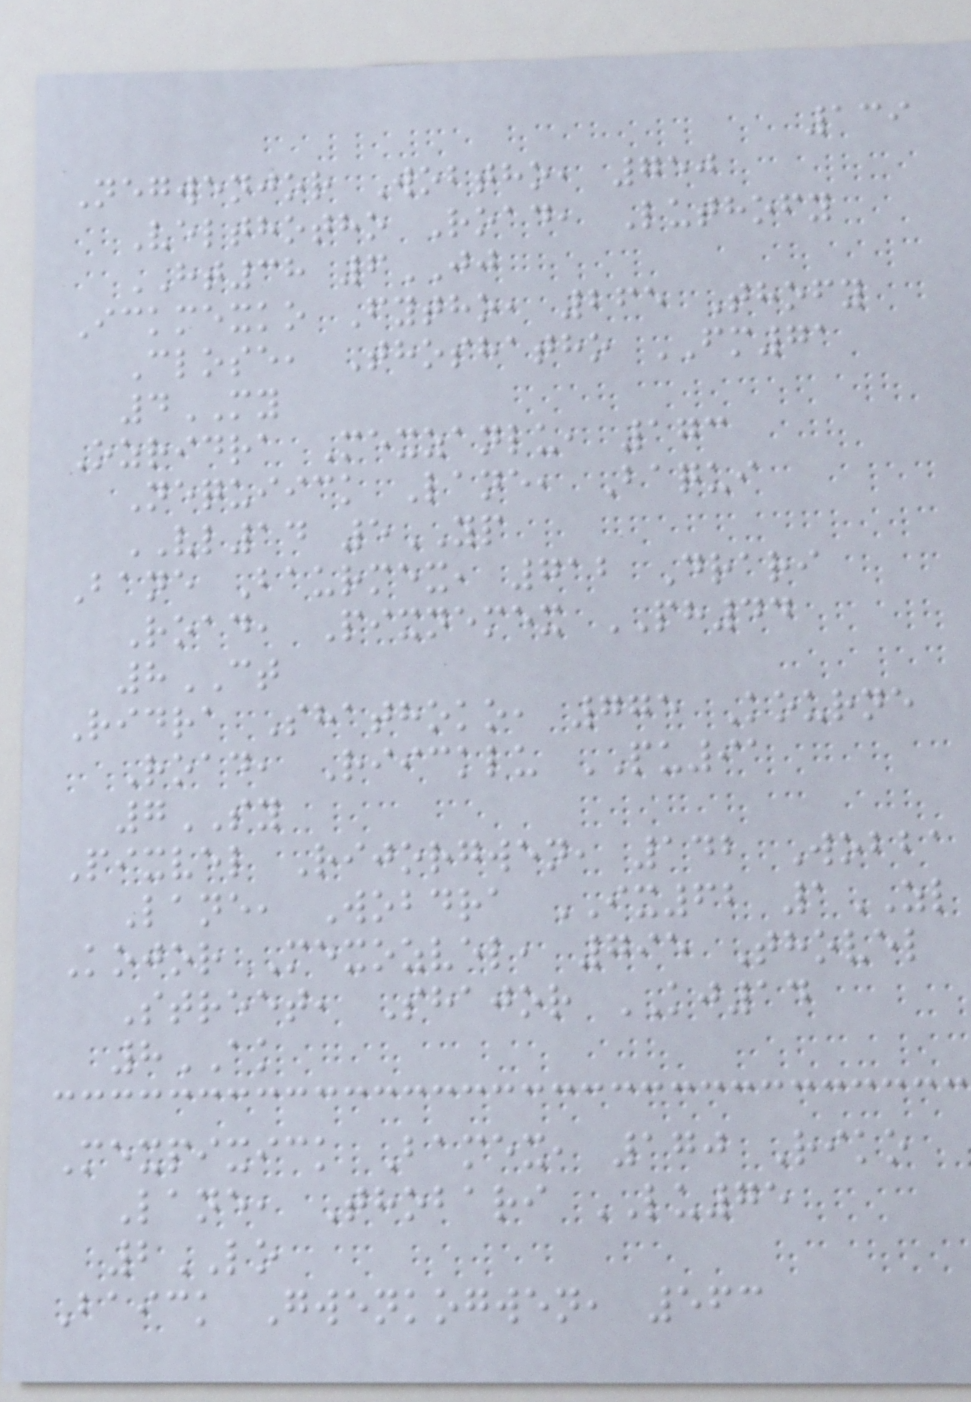139
Negwenjor Wobtho, 750
Velthotho Road, Luthofy
HT38 6JJ
Ickmexko Fytho, 265 Thofy
Close, Thoshatho FM71
4MY
Ozridra Mexzanlu, 173
Nequiick Lane, Baqui
VL14 5YP
Bane Baurmex, 712 Drari
Road, Pixnemex PH44
8CT
Ridra Shathoko, 775 Kourne
Road, Riicklu PU91
7SY
Pixvel Rijorgwen, 142 Wobba
Lane, Wobdra IX62 1ZL
Kojor Mexozvel, 795 Thovel
Street, Shajor KJ14
8AK
Mexpixick Bamex, 170 Riko
Lane, Thobari LU75
2LO
Baick Gwenkogwen, 563
